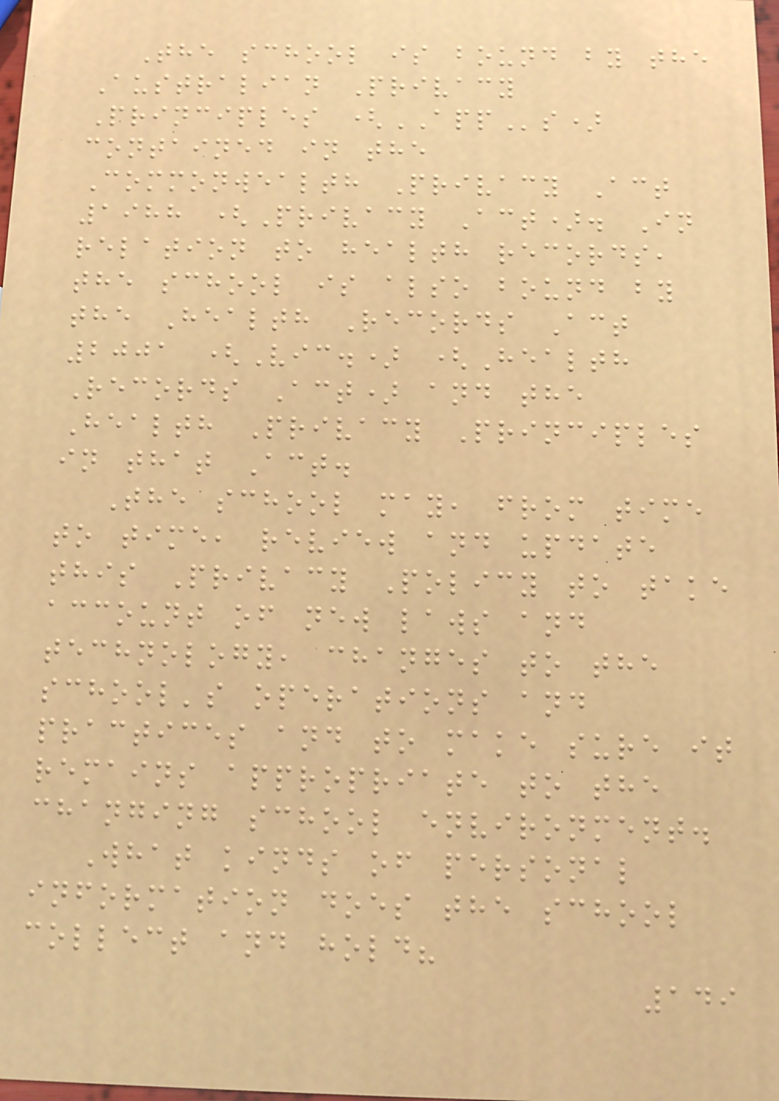The school is bound by the
Australian Privacy
Principles (APPs)
contained in the
Commonwealth Privacy Act
1988 (Privacy Act). In
relation to health records,
the school is also bound by
the Health Records Act
2001 (Vic.) (Health
Records Act) and the
Health Privacy Principles
in that Act.
The school may, from time
to time, review and update
this Privacy Policy to take
account of new laws and
technology, changes to the
school's operations and
practices and to make sure it
remains appropriate to the
changing school environment.
What kinds of personal
information does the school
collect and hold?
149
